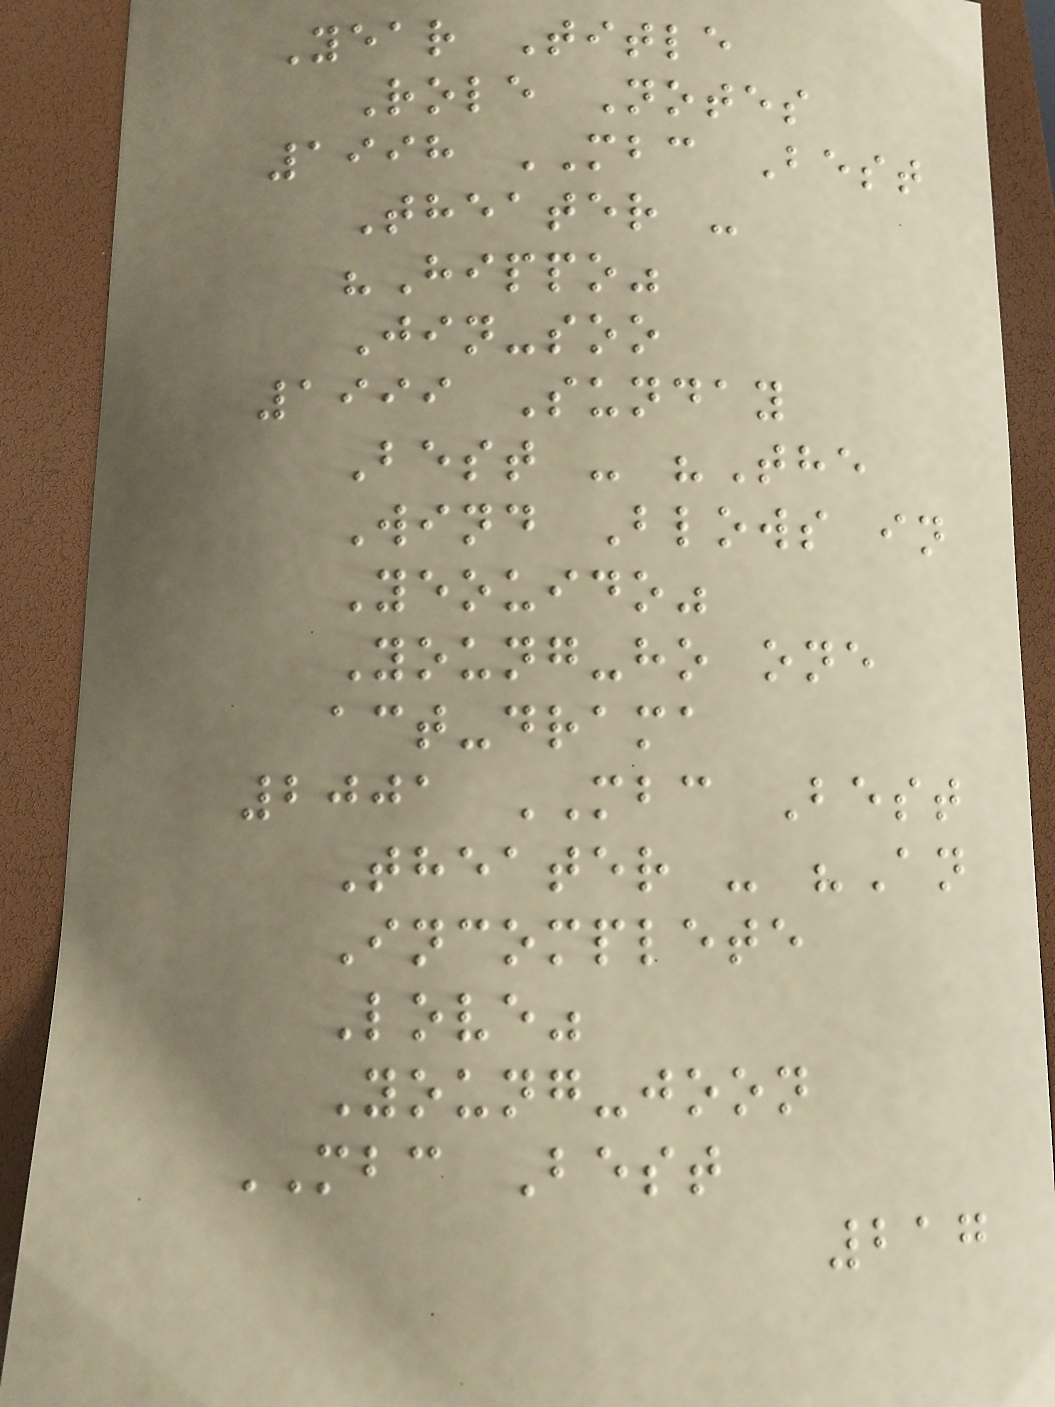Year Title
Role Notes
1998 MBC Best
Theater -
"Hippo"
Jin-soo
1999 Sunday
Best - "The
Wind Blows in
Yeouido"
Young-ho one
act-drama
2001 MBC Best
Theater - "An
Incomplete
Love"
Young-joon
MBC Best
217
